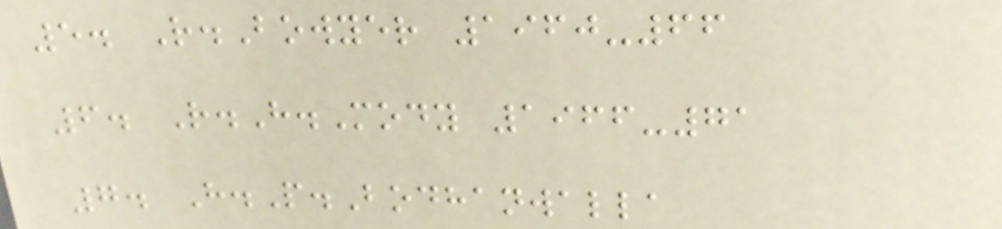5. R.Bowyer 1960-66
6. R.H.Mody 1966-71
7. H.P.Bodhanwalla
